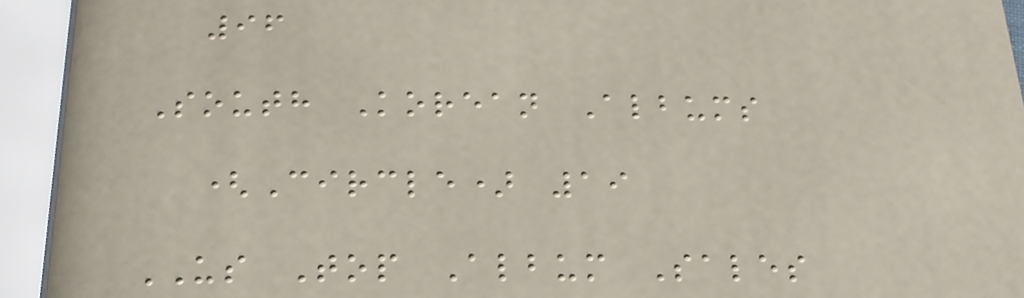96
South Korean Albums
(Circle) 19
US Top Album Sales
